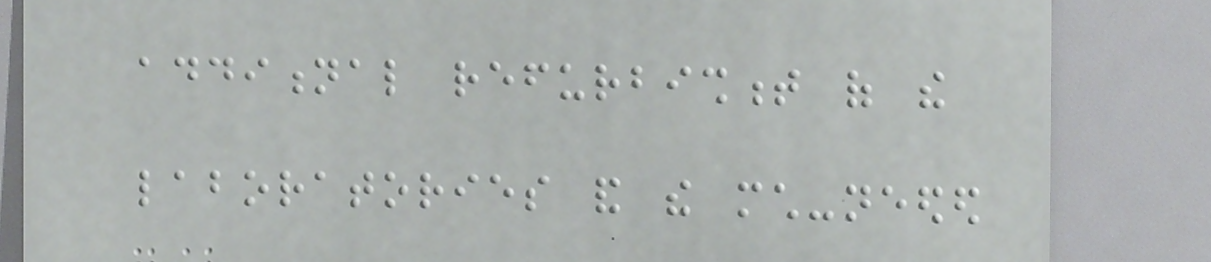additional refurbishment of the
laboratories and the much-needed
